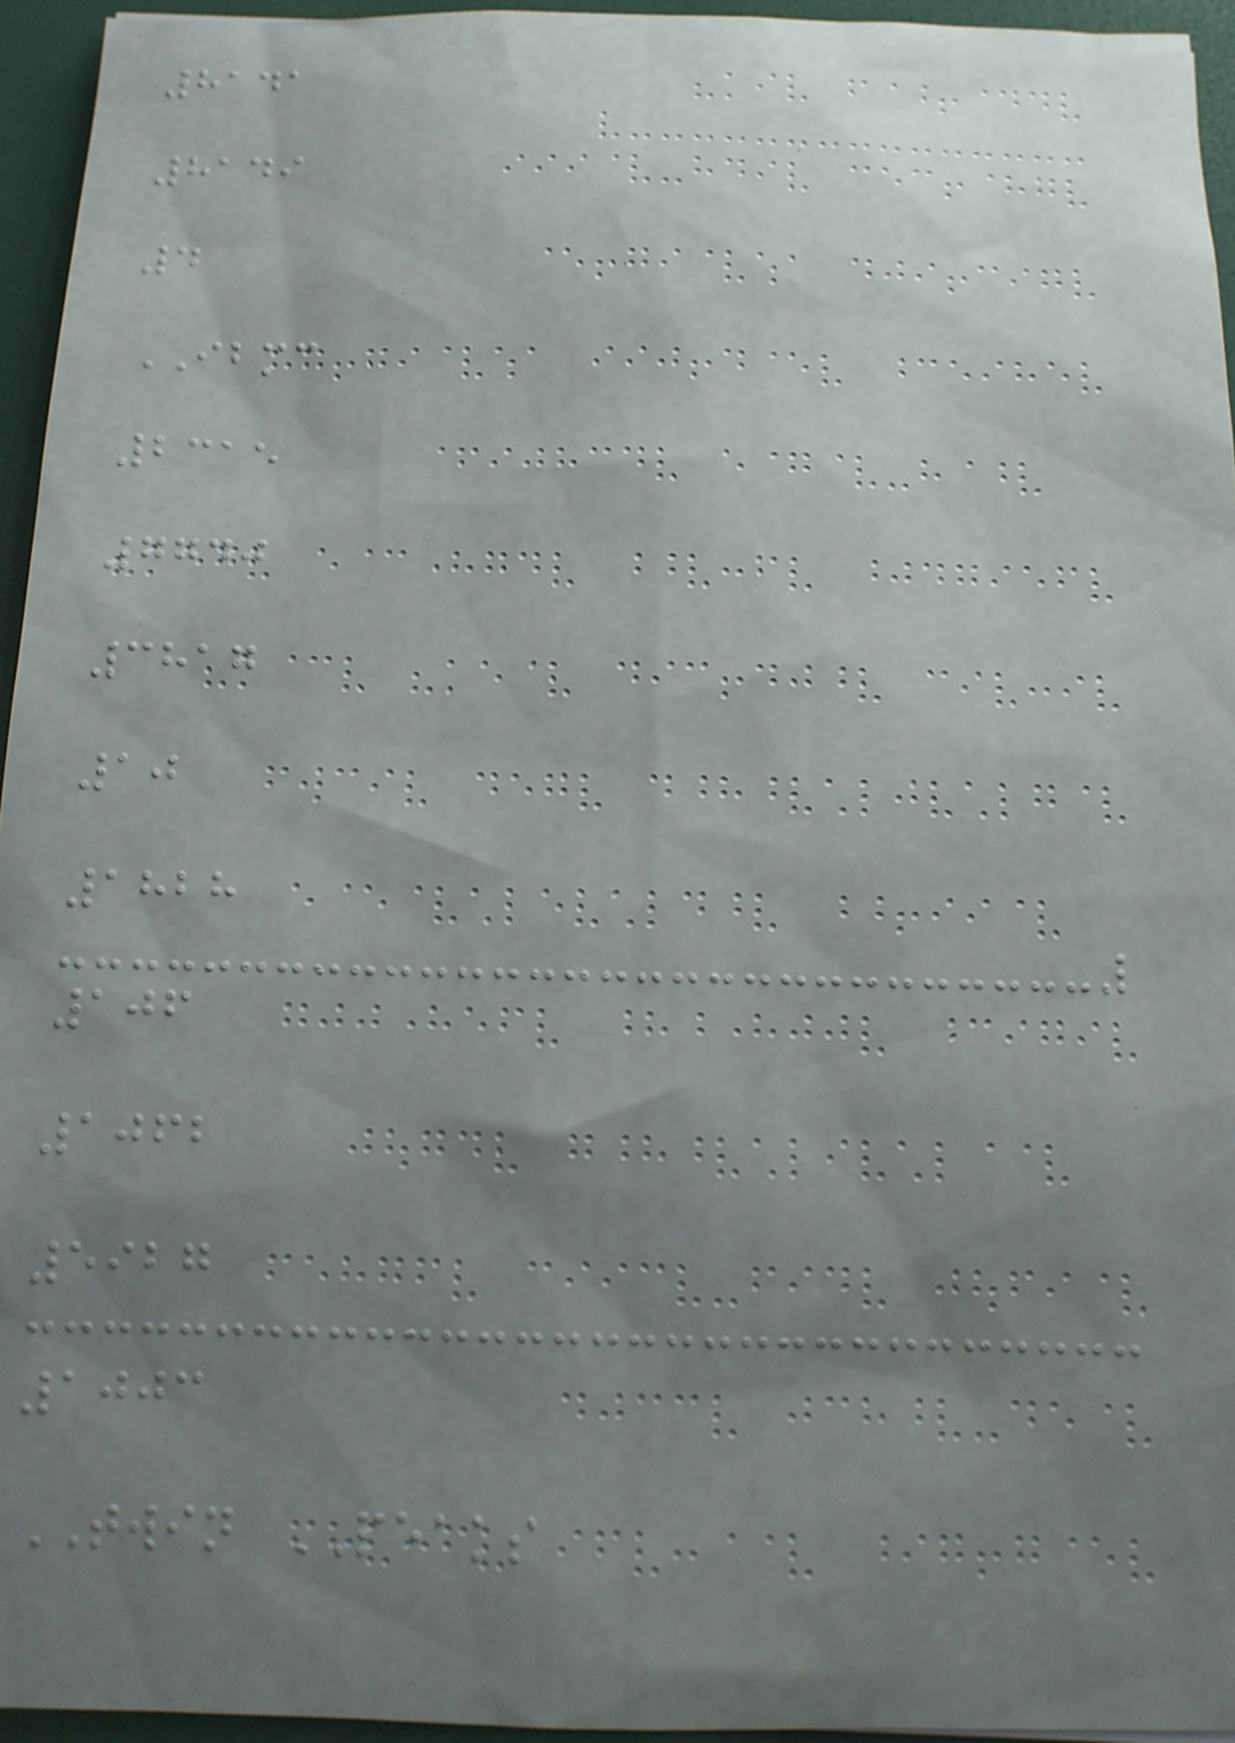8141
8149
4
IBMC
2315
7740
3817
10
1828
106
1062
5927
1003
TWIN PEAKS
